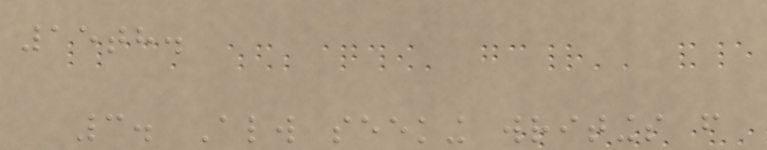15th.
3. Always seeking writings from
